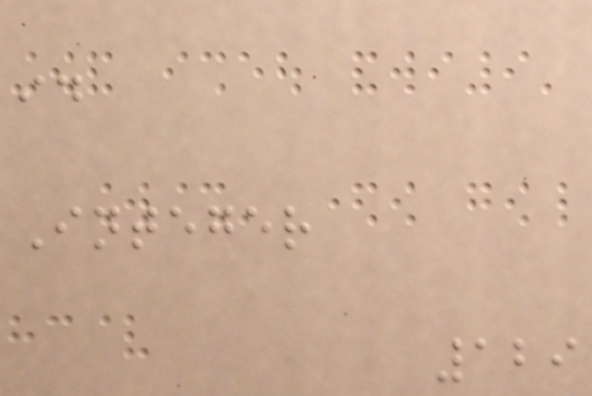id
Integer
129
